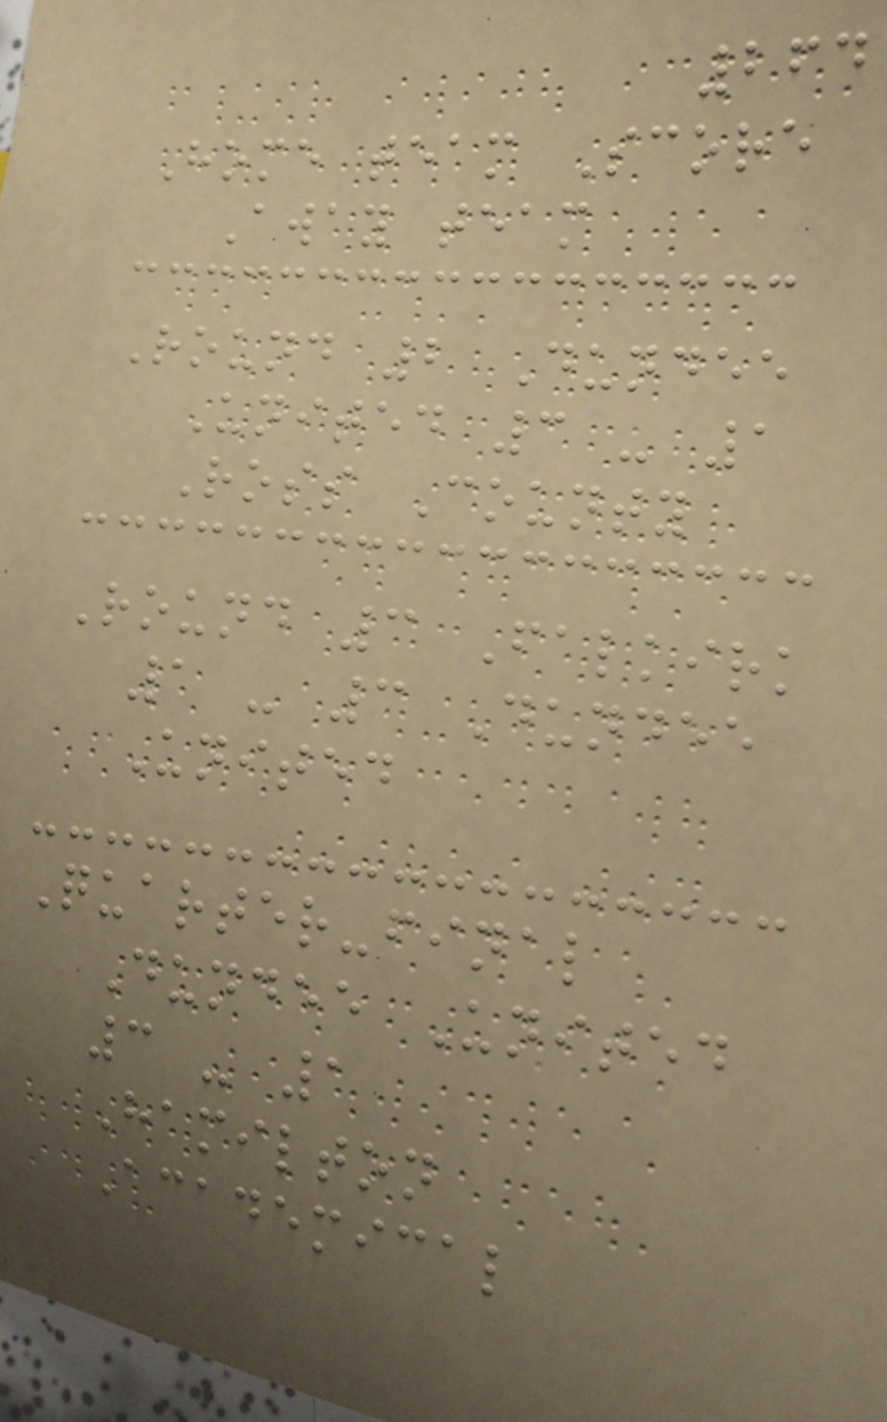264
Home team Score
Away team
Round 2 Dundee
United 3 - 1
Ross County
Round 3 Falkirk
1 - 3 Dundee
United
Quarter-final
Dundee United
3 - 1
Hamilton
Academical
